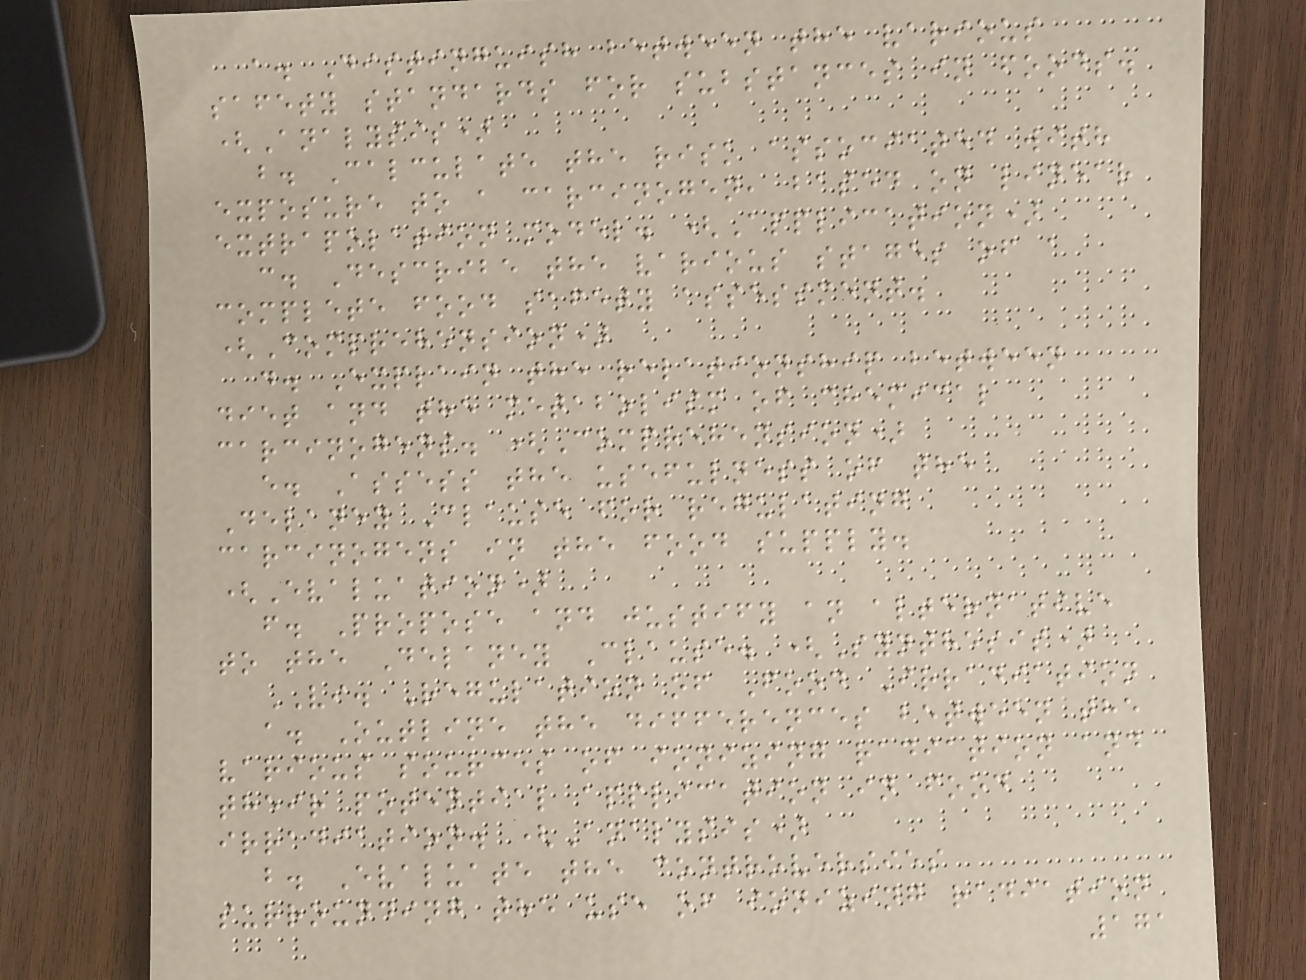a. Distinguish between the various
safety standards for substances in foods.
(Analysis)
b. Calculate the risk associated with
exposure to a carcinogen, based on linear
extrapolation model. (Application)
c. Describe the various stages of a
complete food safety assessment.
(Comprehension)
d. Explain the relationship between
diet and the metabolism of chemical
carcinogens. (Comprehension)
e. Assess the usefulness of the
Delaney Clause for regulating
carcinogens in the food supply.
(Evaluation)
f. Propose and justify an alternative
to the Delaney Clause. (Synthesis)
VI. Regulation of Food Irradiation
a. Outline the differences between the
various sources of ionizing radiation and
their potential application in food
irradiation. (Analysis)
b. Evaluate the controversies
surrounding the use of ionizing radiation
171
